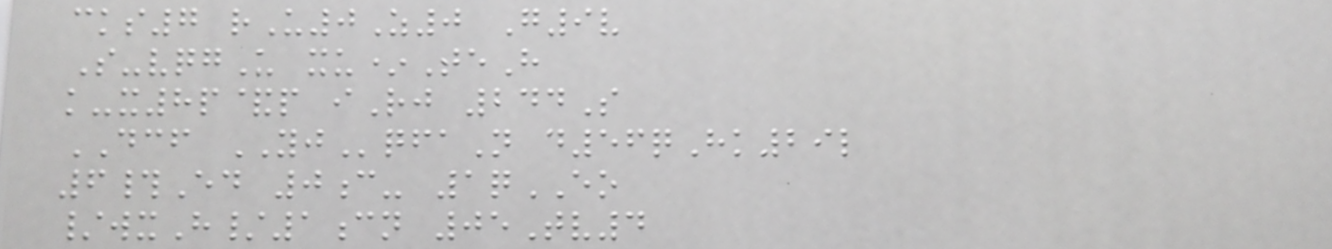cks7 rU0Z0 G9v
S-vqgU xu*TeH
k-x8p&p iRj 244S
DCF YJqfaN d56qHk29l
6#Ed 0c- 1qEO
/wxH/1cn 05Tv4
